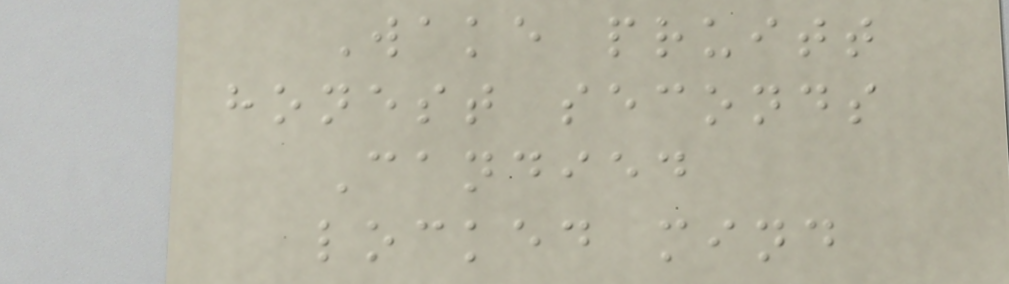Wake pruitt
honest seconds
Candied
locked mind
